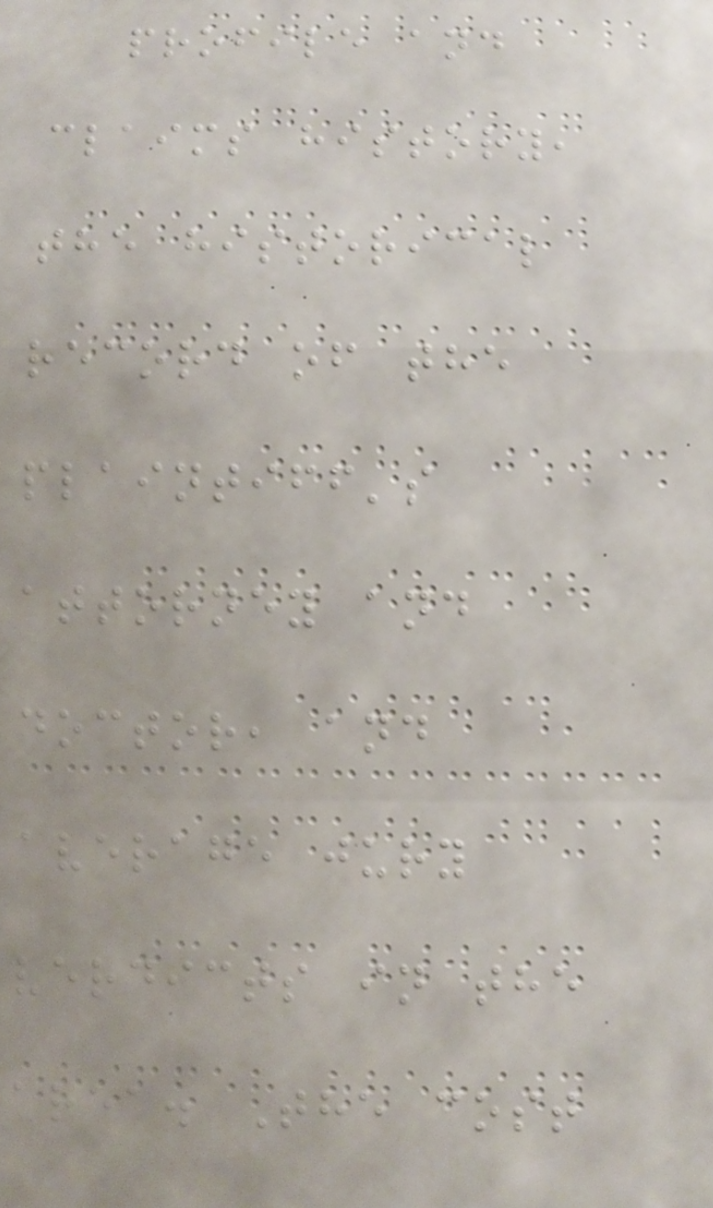profile and
claims history,
the historical
record of the
plaintiff's
attorney and
doctor, and
average jury
verdicts in the
area. The cost
